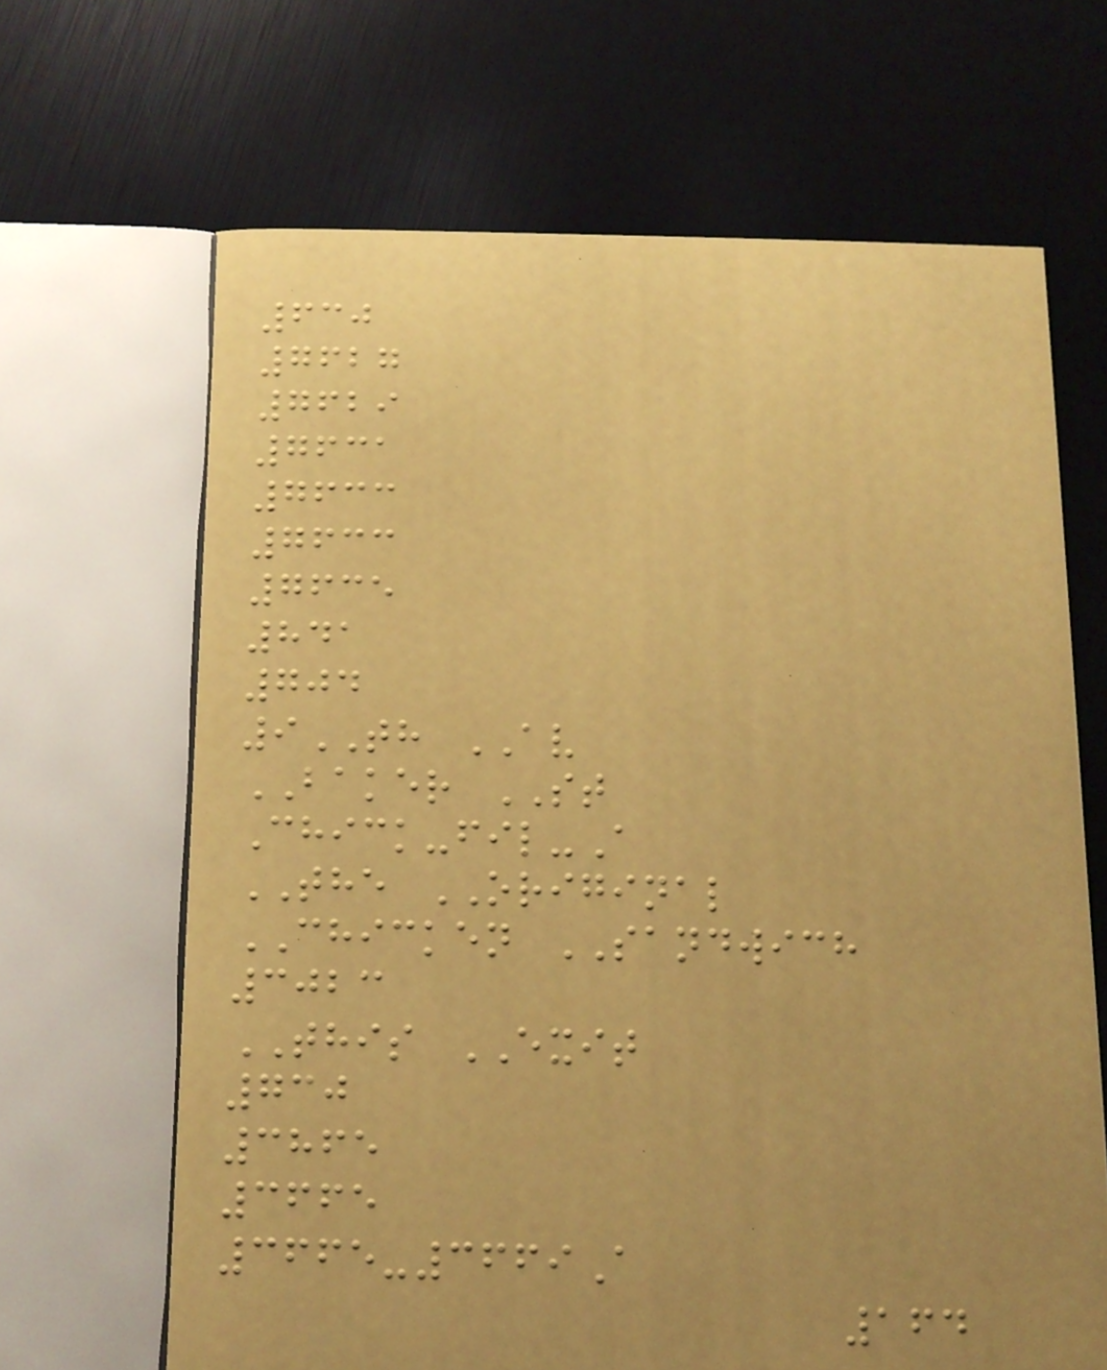630
7627
7629
7631
7633
7633
7635
841
704
9TH AV
BAKER ST
Chick-fil-A
THE ORIGINAL
CHICKEN SANDWICH
3023
THIS EXIT
730
3865
3665
3665-3669A
164
